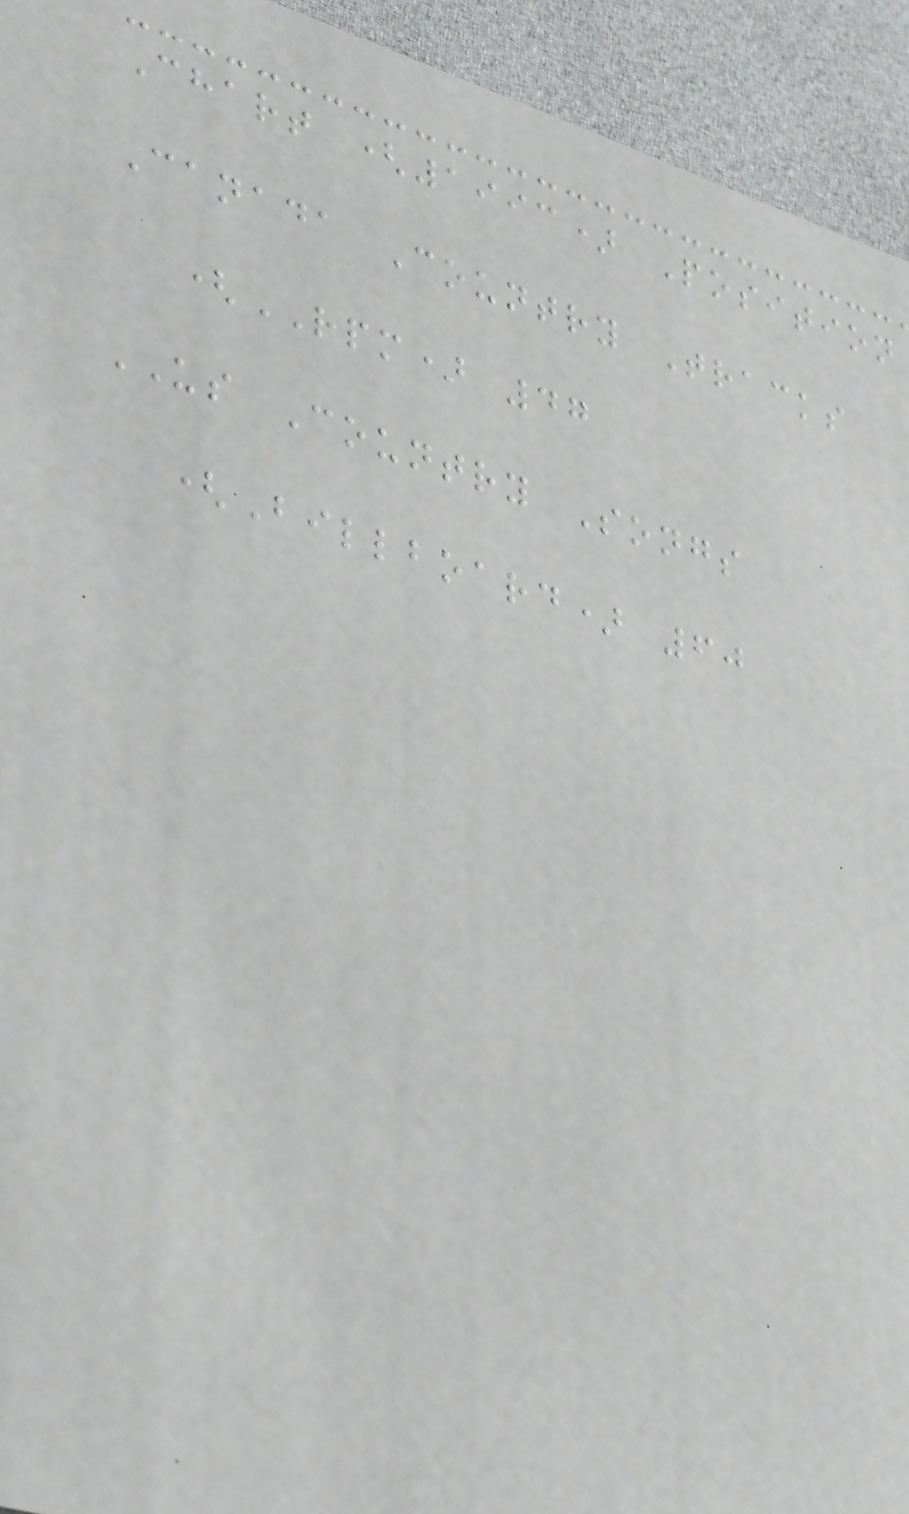Chart (1993) Position
Canada Country Tracks
(RPM) 47
US Country Songs
(Billboard) 60
